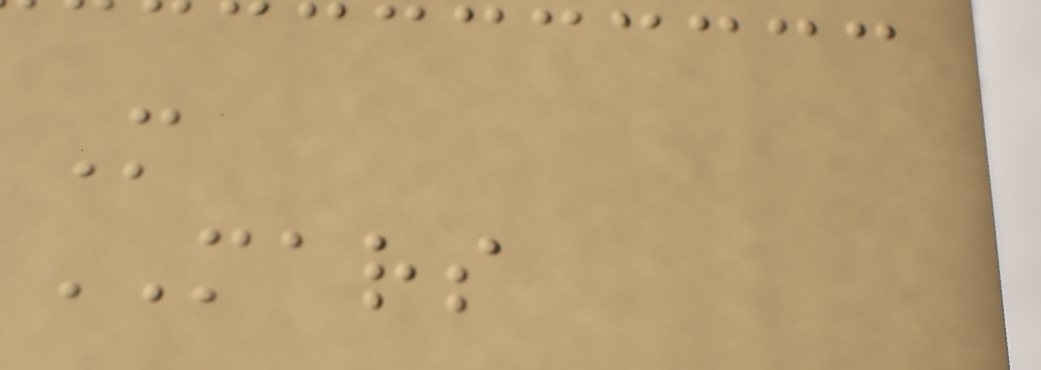M
MARS
